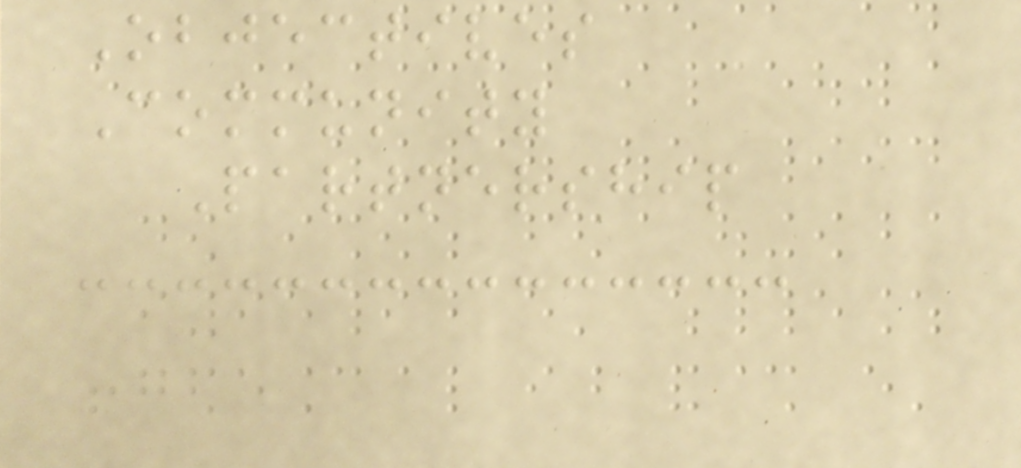Objectives
Community
Partnership
